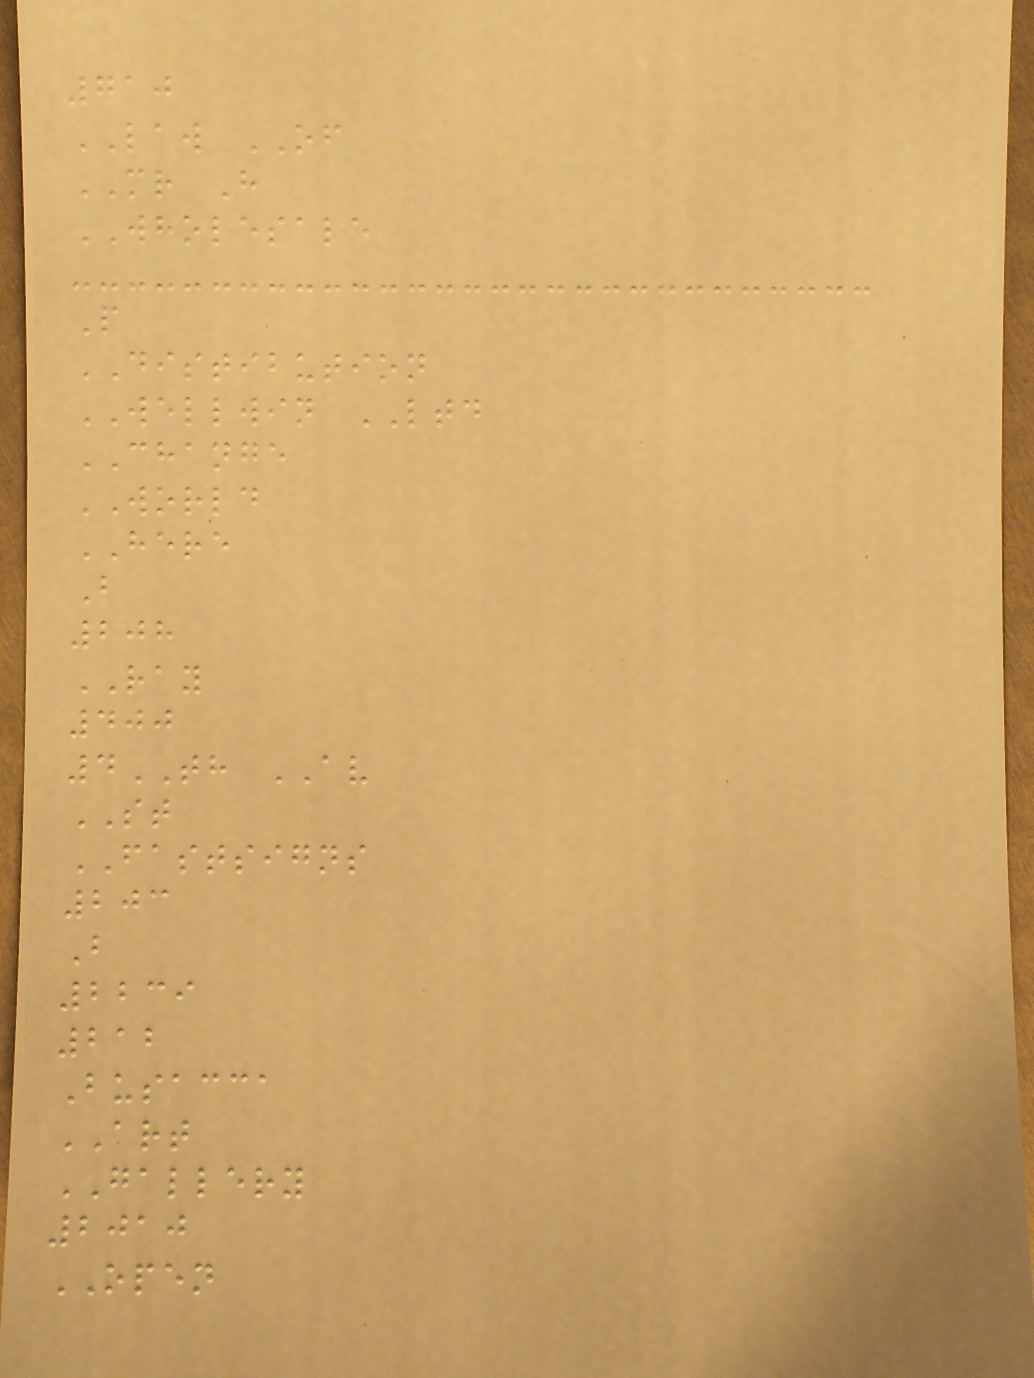710
LAW OF
MR H
WHOLESALE
P
DISTIBUTION
WELLWIN LTD
CHANGE
WORLD
HERE
B
208
RAY
400
4TH AV
ST
FASTSIGNS
203
B
2239
212
Busacca
ART
GALLERY
2010
OPEN
